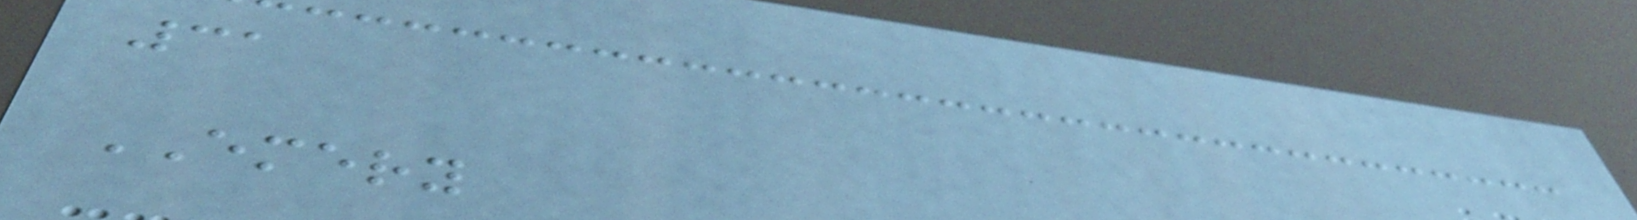31
EMERY
